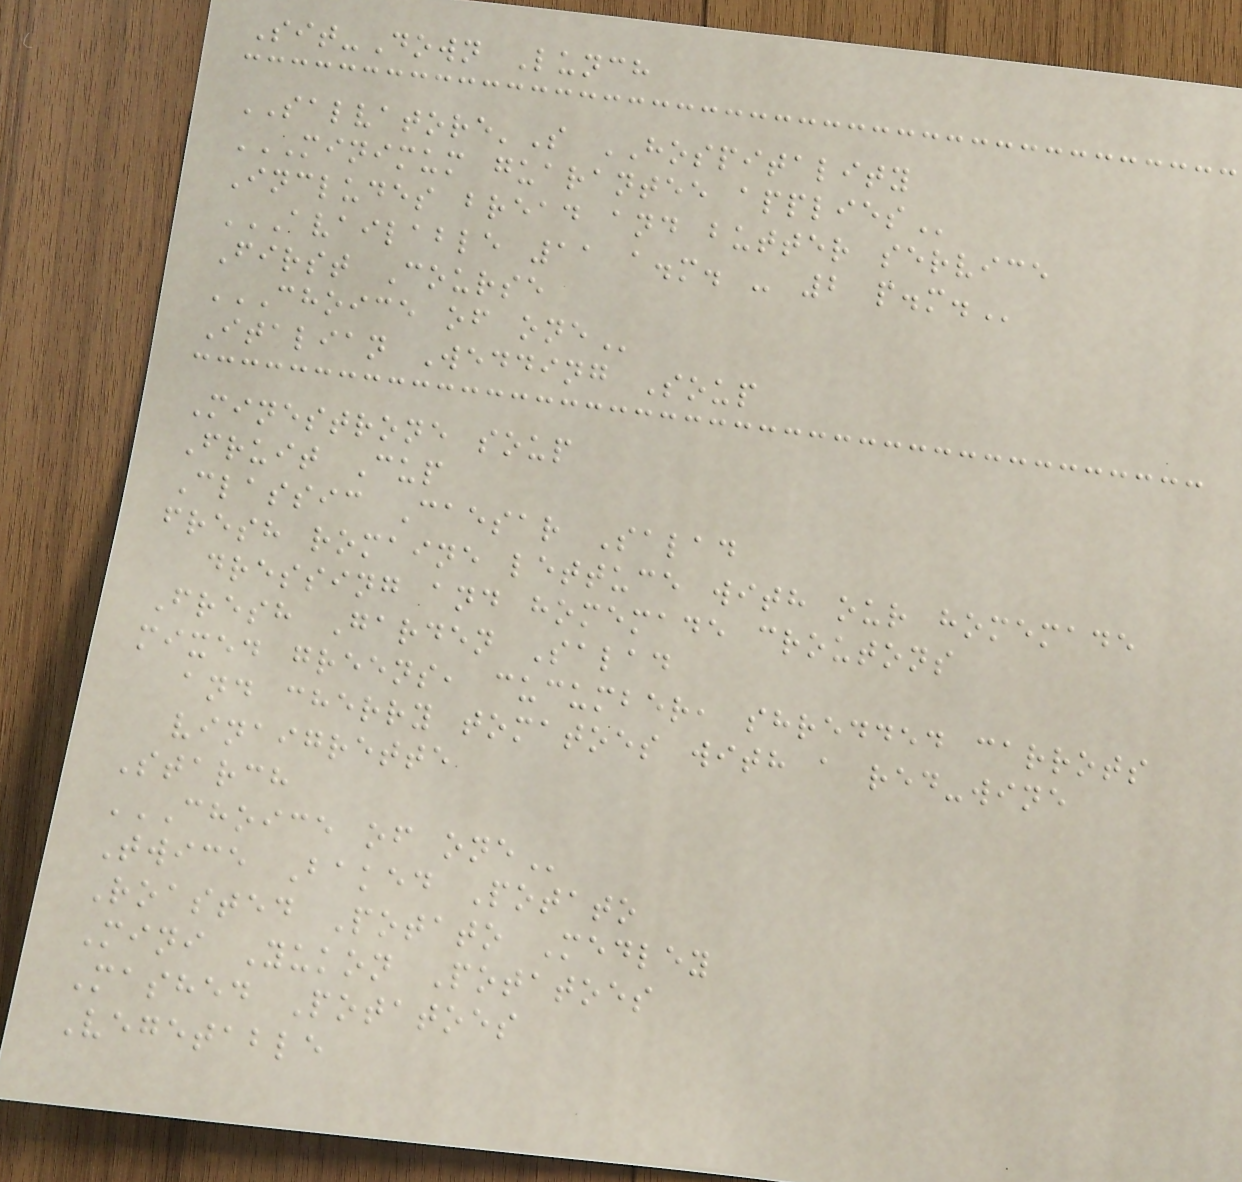Sit-Down Lunch
SALVATORE'S HOSPITALITY
MINIMUM GUARANTEE APPLIES
Includes bread and butter service
AVAILABLE 11 A.M. - 2 P.M.
First Course
CHOICE OF ONE
Italian Wedding Soup
Minestrone soup
Fruit Cup
Classic Caesar Salad
fresh romaine lettuce with our homemade
dressing and homemade croutons
Fresh Garden Salad
mixed greens, cucumber, shredded carrots
and cherry tomatoes with a red-wine
vinaigrette
Starch
CHOICE OF ONE
Twice Baked Potato
Roasted Potato Medley
Mini Yukon Potatoes
Mashed Potatoes
Vegetable
